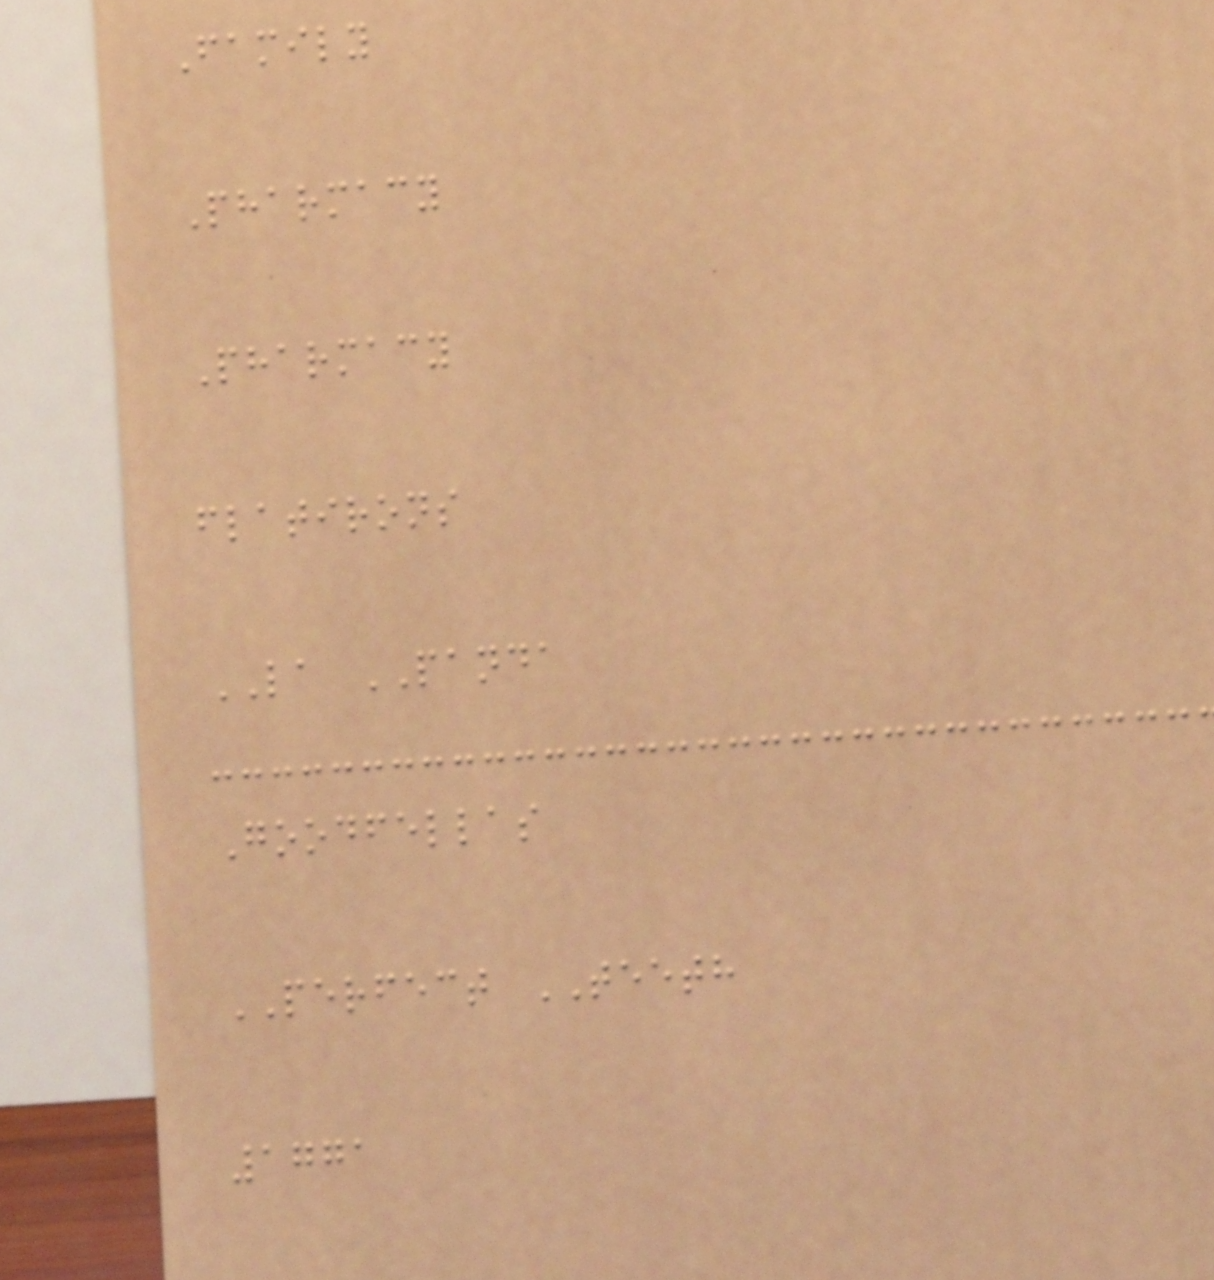Family
Pharmacy
Pharmacy
flatirons
LA PANDA
Goodfellas
PERFECT TEETH
1771
